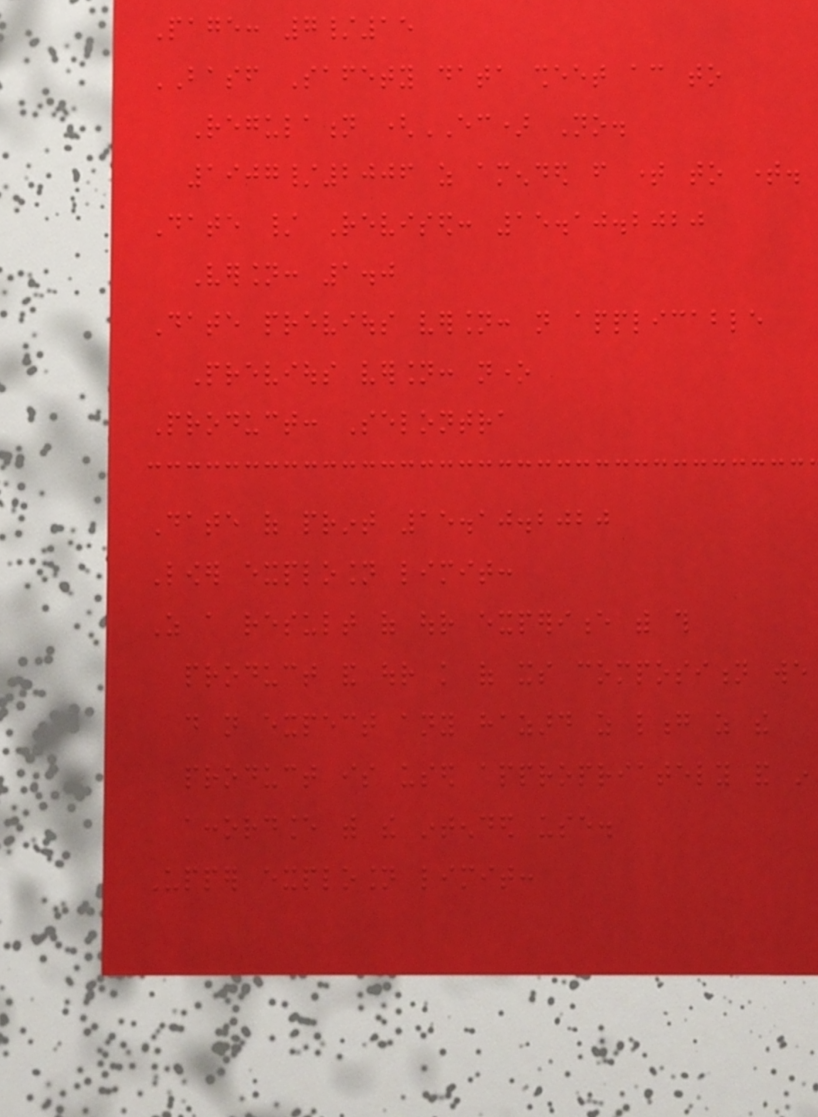Page: 7/15
BASF Safety data sheet according to
Regulation (EC) No.
1907/2006 as amended from time to time.
Date / Revised: 15.10.2020
Version: 1.0
Date previous version: not applicable
Previous version: none
Product: Selontra
Date of print 15.10.2020
Lower explosion limit:
As a result of our experience with this
product and our knowledge of its composition we
do not expect any hazard as long as the
product is used appropriately and in
accordance with the intended use.
Upper explosion limit:
